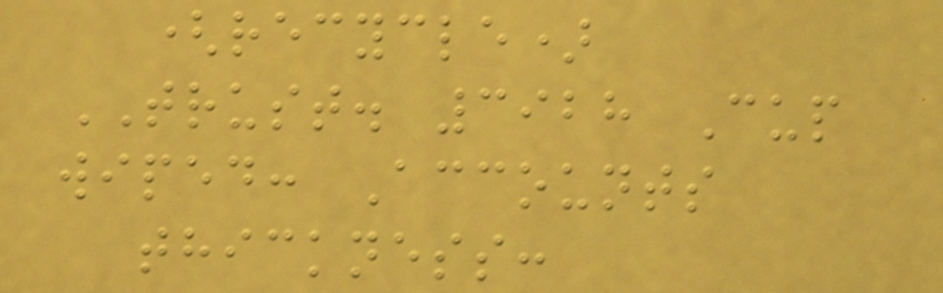(recycle)
TRUST. 3928 Cup
wiped: Accounts
thickness:
